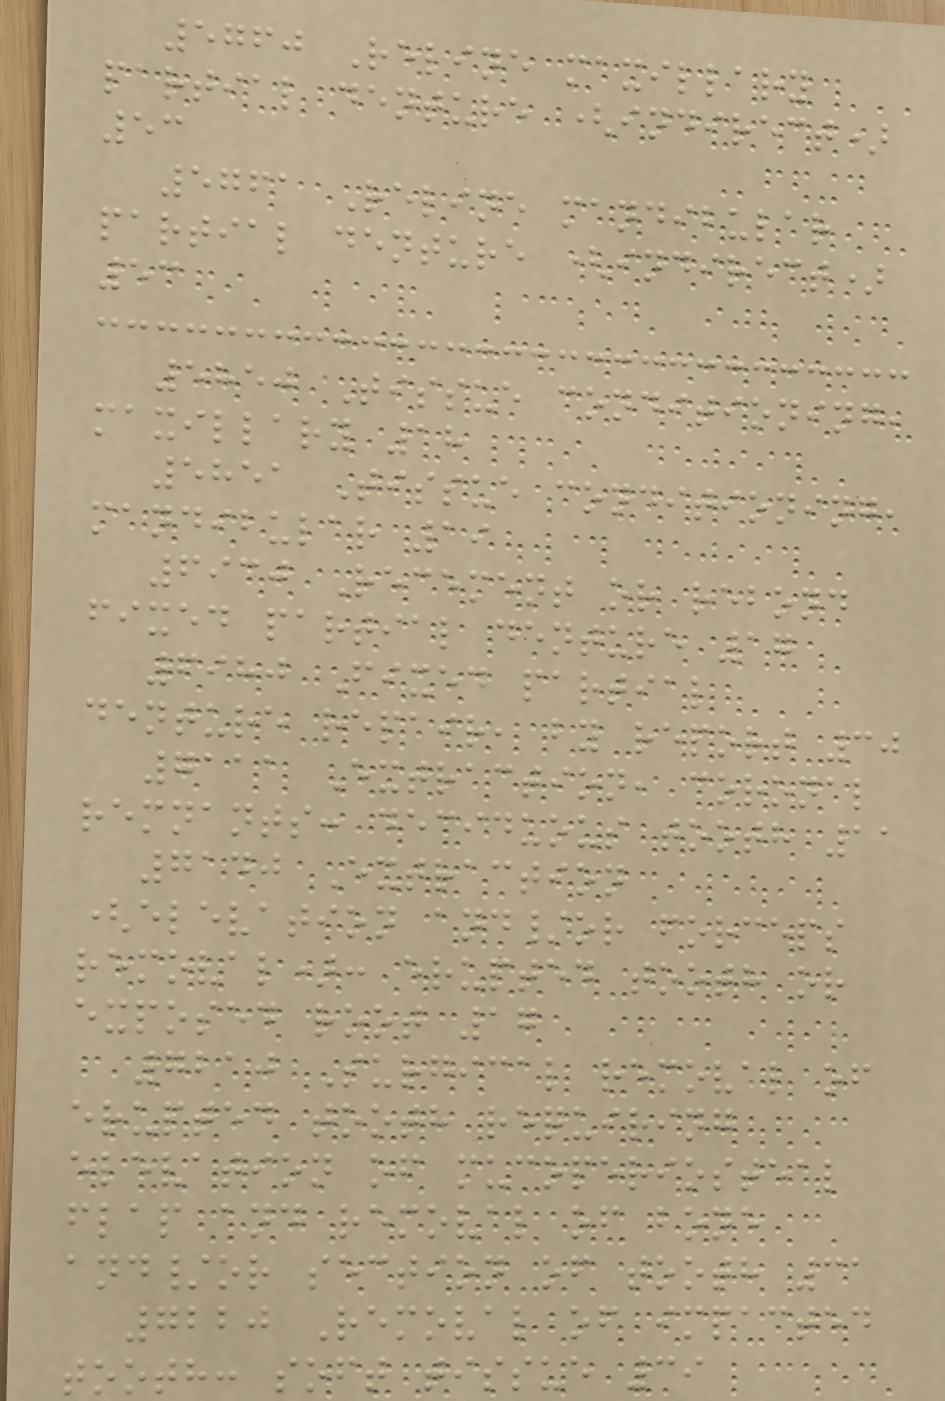5760 Reline maxillary
partial denture (indirect)
53
5761 Reline mandibular
partial denture (indirect)
53
5850 Tissue conditioning,
maxillary 18
5851 Tissue conditioning,
mandibular 19
6930 Recement or rebond
fixed partial denture 17
6980 Fixed partial
denture repair, by report 30
7111 Extraction, coronal
remnants: deciduous tooth 11
7140 Extraction
(elevation and/or forceps
removal): erupted tooth or
exposed root 17
7210 Surgical removal of
erupted tooth requiring
elevation of mucoperiosteal
flap and removal of bone
and/or section of tooth 31
7220 Removal of impacted
tooth: soft tissue 39
